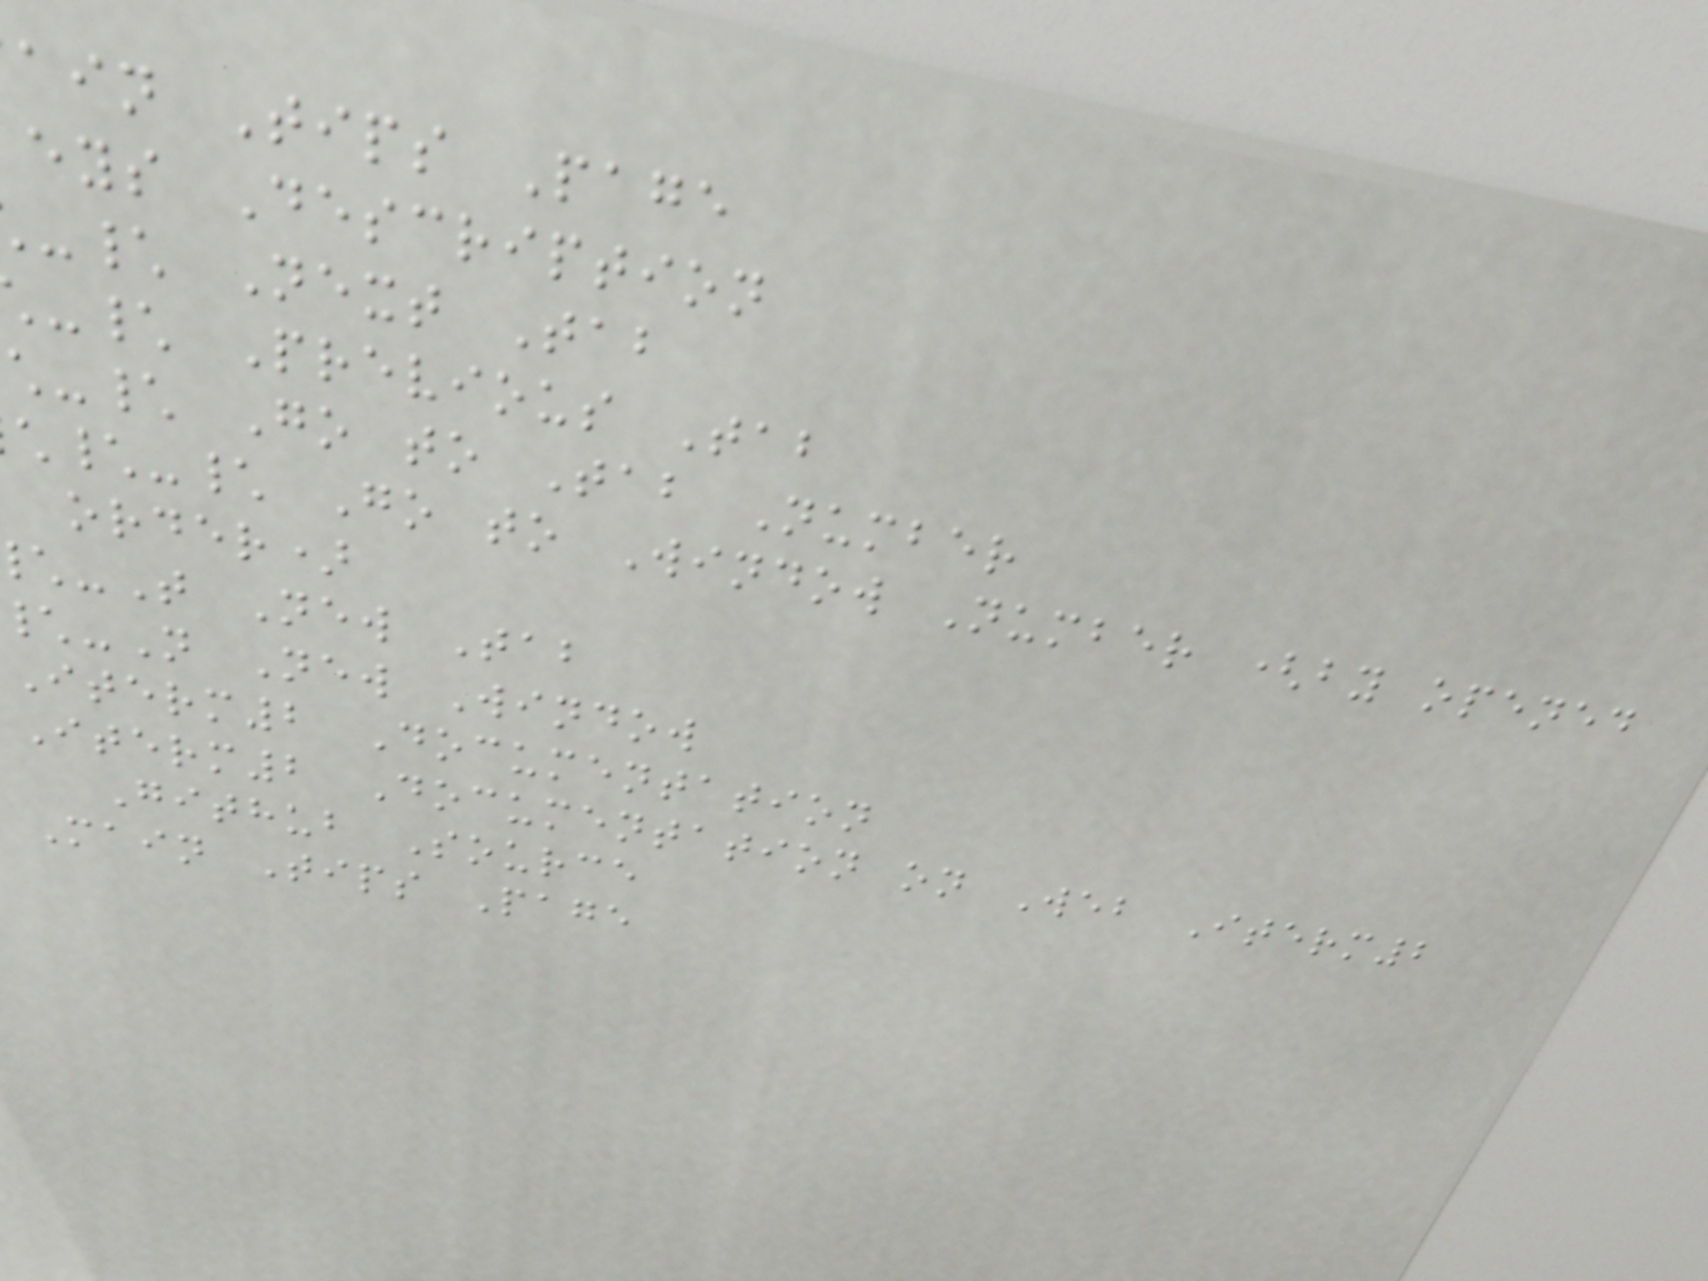ain Tips Page
eys Description
-\ Next Tab
-\ Previous Tab
-\ Go to Tab Number
\-\ Go to Window Number (by opened
order)
-T New Tab
-N New Window
Iterm2 Documentation
Iterm2 Documentation on Web Iterm2
Github Source
Main Tips Page
